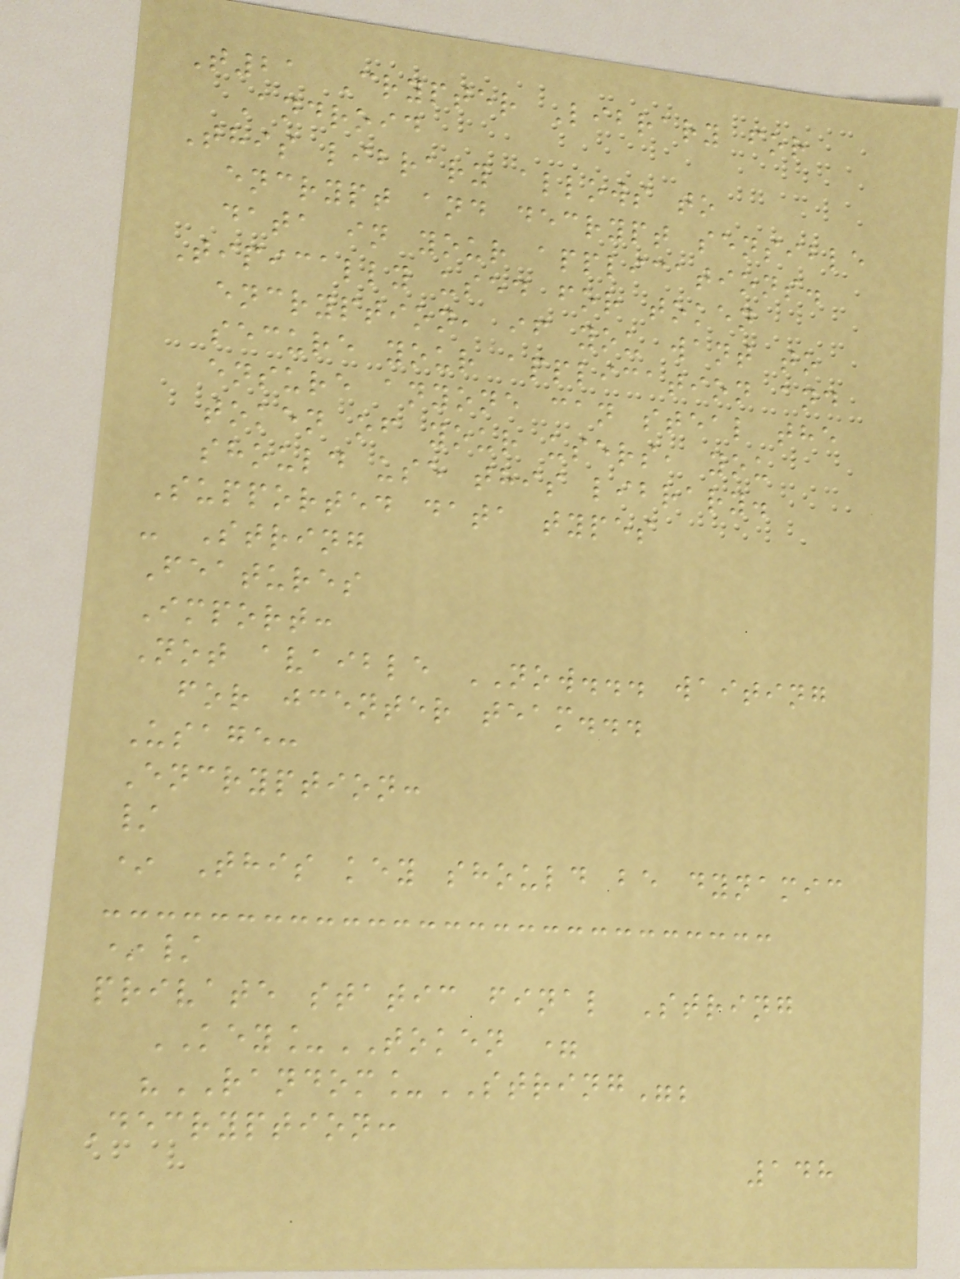T21 Crypter Library for
Android
This library allows to
encrypt and decrypt sensible
data in your applications.
Tipically used for token
encryption, if you want to
secure your application and
ensure anyone can steal the
token of your users, you
should use this library.
Supported data types
- String
Features
Import:
Not avaible NOW... waiting
for jcenter team...
Usage:
Encryption:
/
* This key should be dynamic
*/
private static final String
KEY_TOKEN =
"RANDOM_STRING";
Decryption:
148
